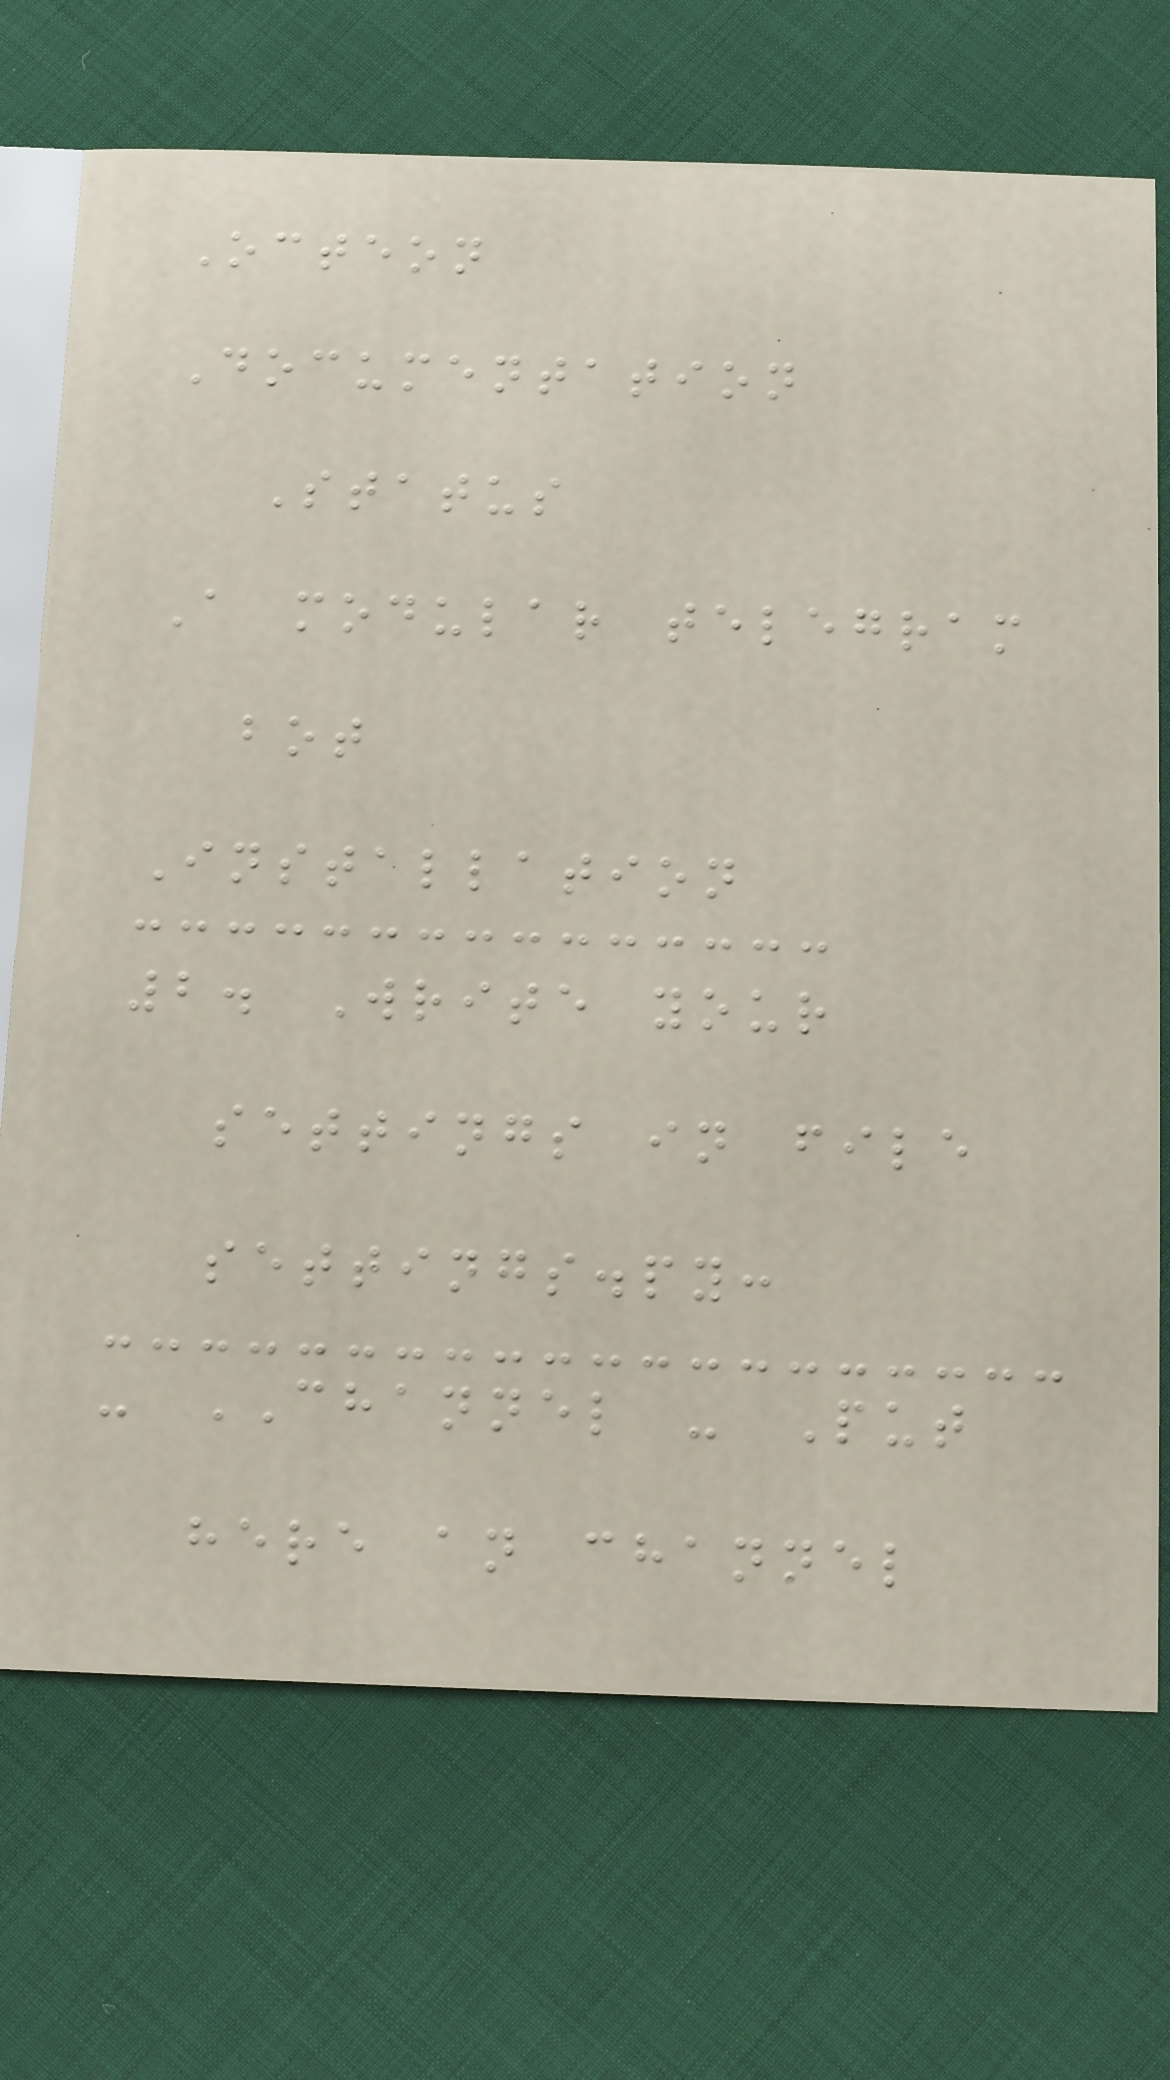Octeon
Documentation
Status
A modular telegram
bot
Installation
2. Write your
settings in file
settings.py:
- CHANNEL - Put
here an channel
